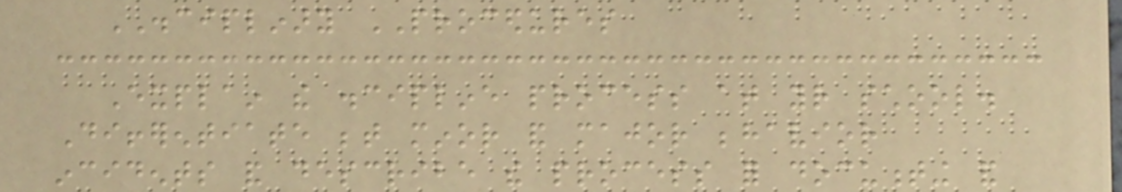DISCIPLINARY PROCEDURES
Explain the discipline process at your school.
Differentiate between minor and major behavior
incidents and describe the process for documenting and
